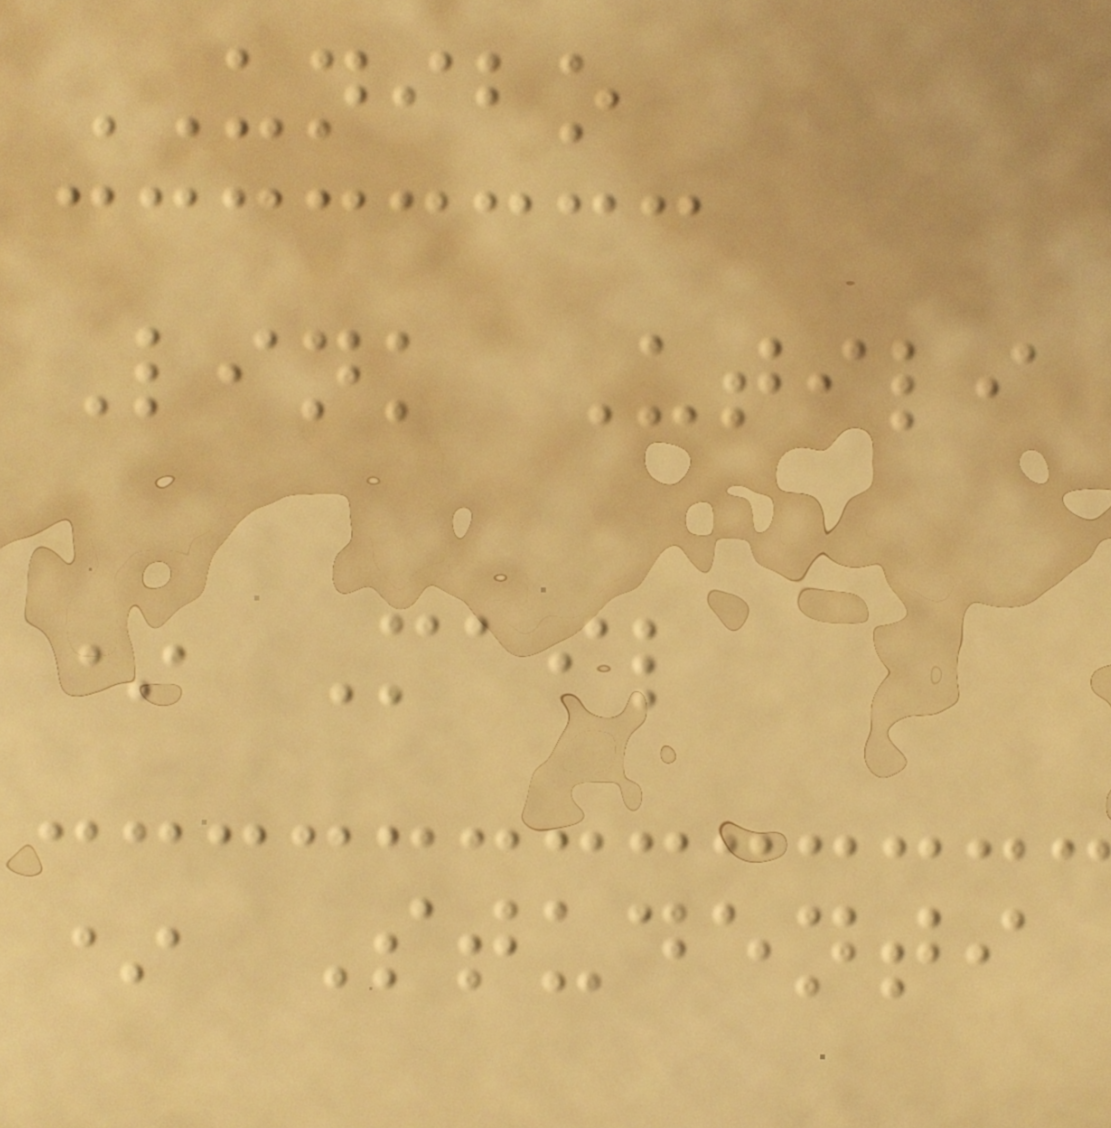UNIBO
Link Utili
* Mail
* Studenti
